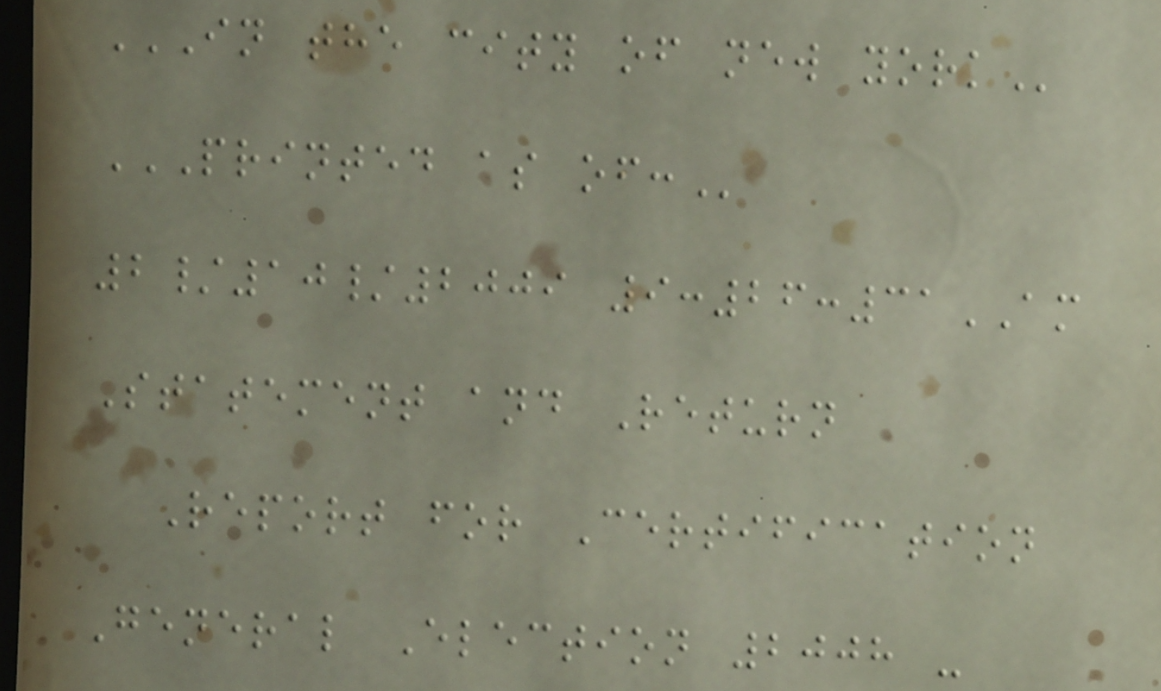IN THE CITY OF NEW YORK
PRINTED AS OF:
2/10/2009 9:26:31AM
Statement and Return
Report for Certification
General Election 2008 -
